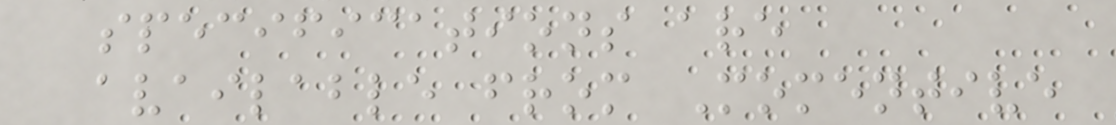specifications are
available from Momentive
